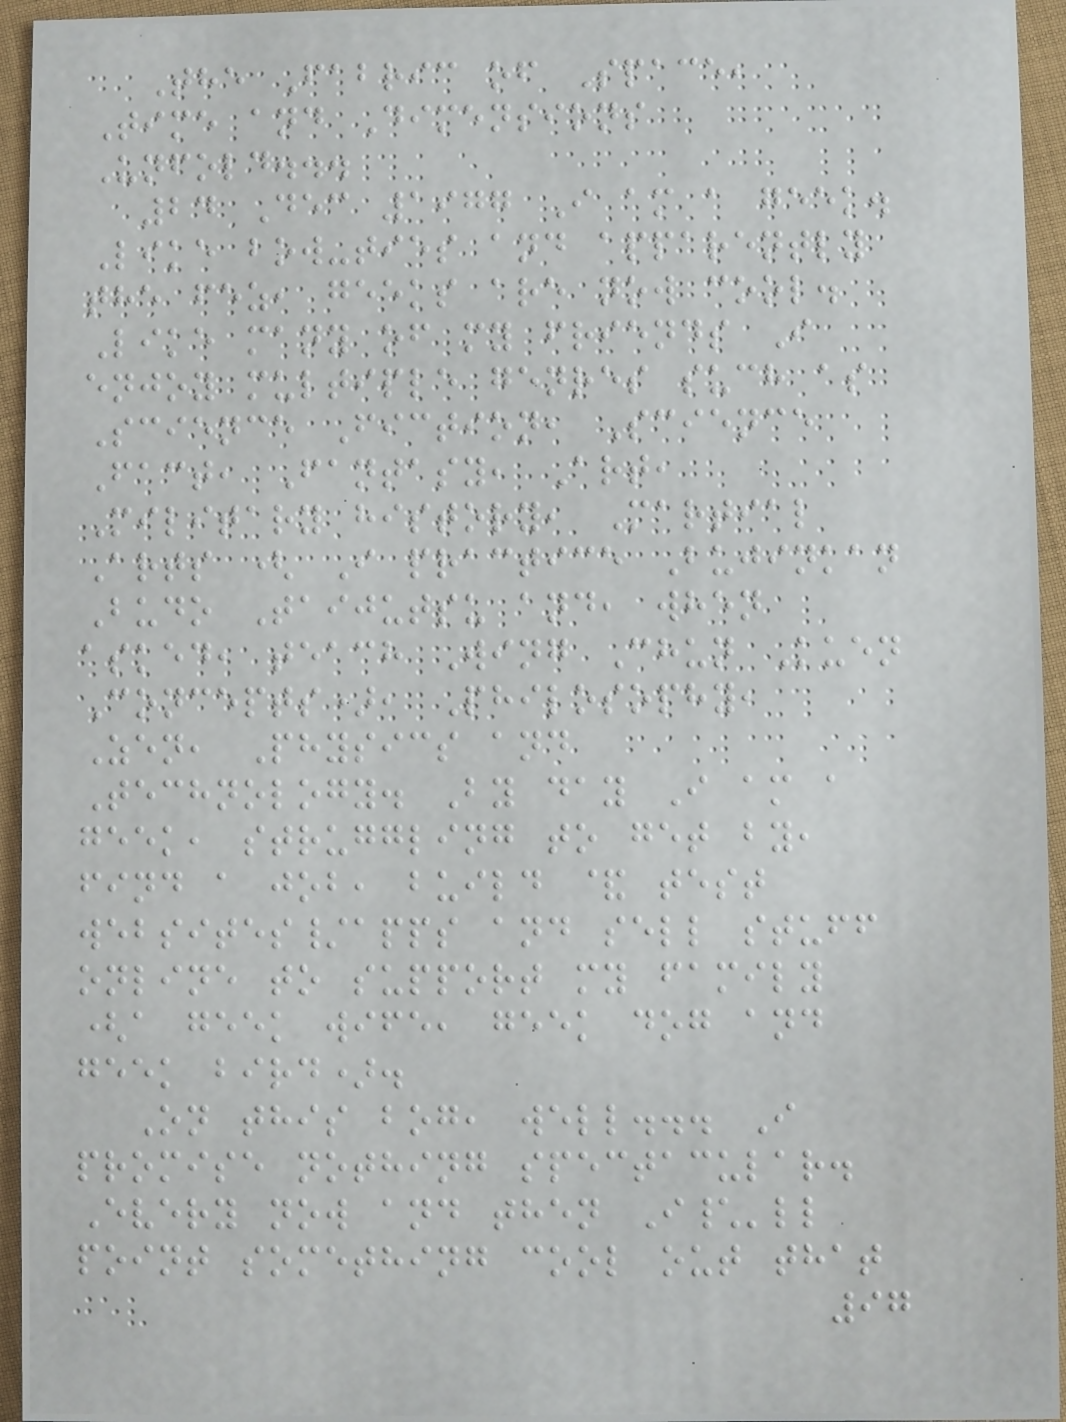The Fabric of Space,
Time and Dimensions
Unfold...
24 Dec 1977 I am a geek.
Like bow-ties and apparently
the fez, geeks are now cool.
Like many of my friends I
enjoy multiple genres such as
Science Fiction, Science
Fact, Fantasy, Art,
Military history, Martial
Arts ( I practice Bujinkan
Budo Taijutsu and, when
asked, teach Wing Chun Kuen
Concepts), Philosophy,
Zen, Physics and
Technology. By day I am a
geek, struggling to get by,
find a job, build & test
websites/apps and sell stuff
online to support my family
(a geek wife, geek dog and
geek bird).
On this bog, well... I
promise nothing spectacular.
Every now and then I\'ll
point something cool out that
97
